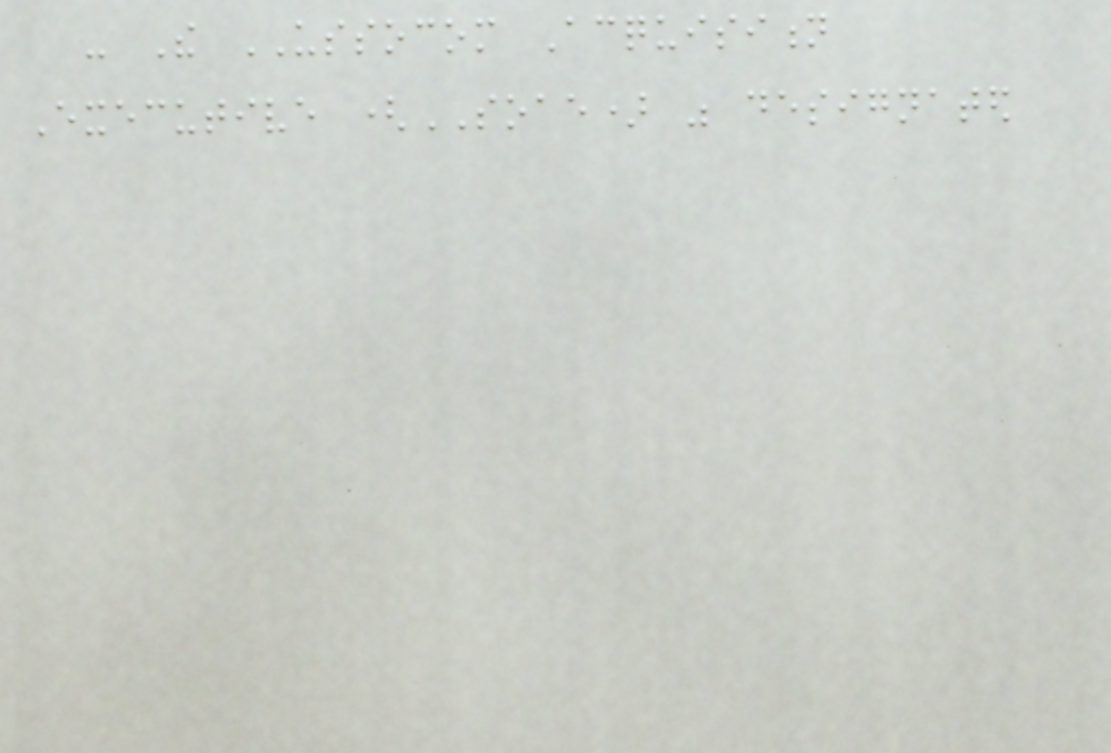- The USSOCOM Acquisition
Executive (SOAE) was designated
